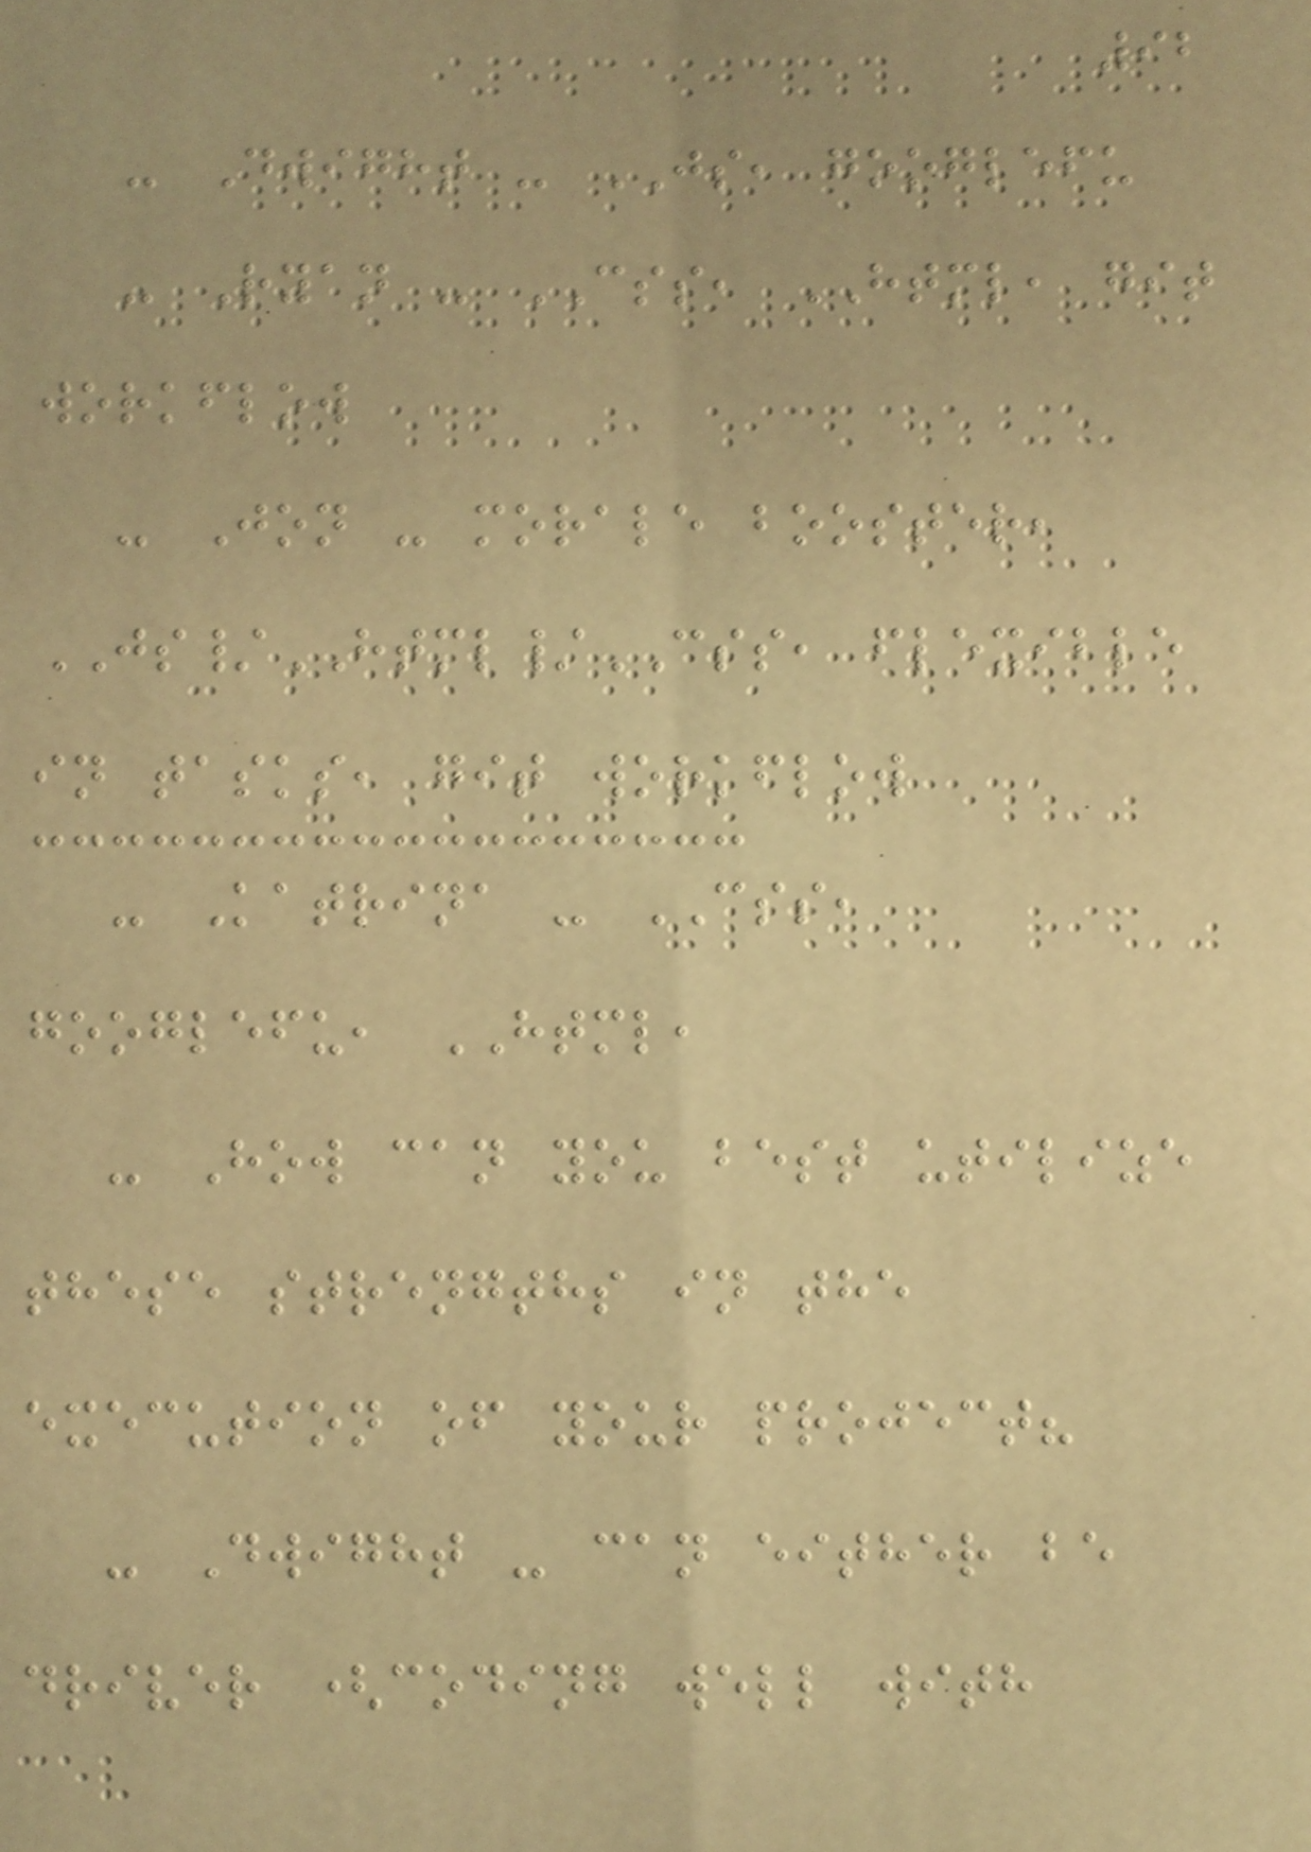92
- Dwight - JS, googlefu
- Ryan - CSS, HTML, git
workflow
- Jon - morale booster,
JS/HTML/CSS, flexible
in tasks, git workflow
- Katrina - CSS,
googlefu, HTML,
- How can you best utilize
these strengths in the
execution of your project?
- Dwight - can either be
driver (coding well with
